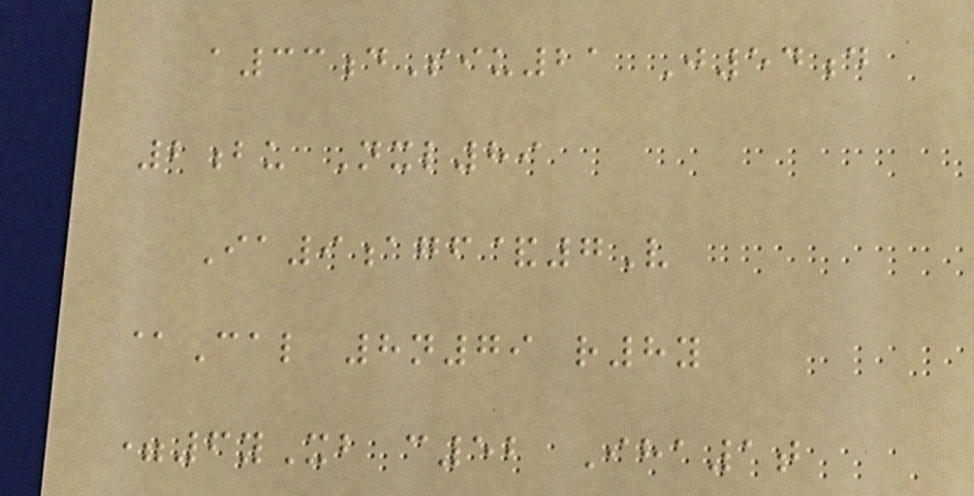a33dSiu21 J54d
2bu Nxl89
Ia9agf&7V
@Cal 8n79 r8y
=6yXb c52 Iha1t
